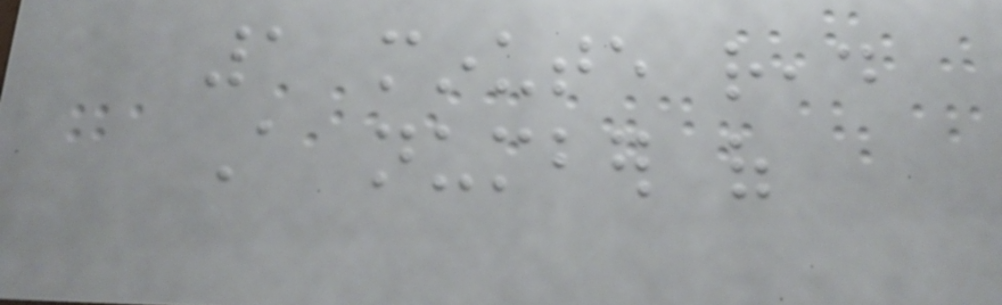1 minute read
A number of
